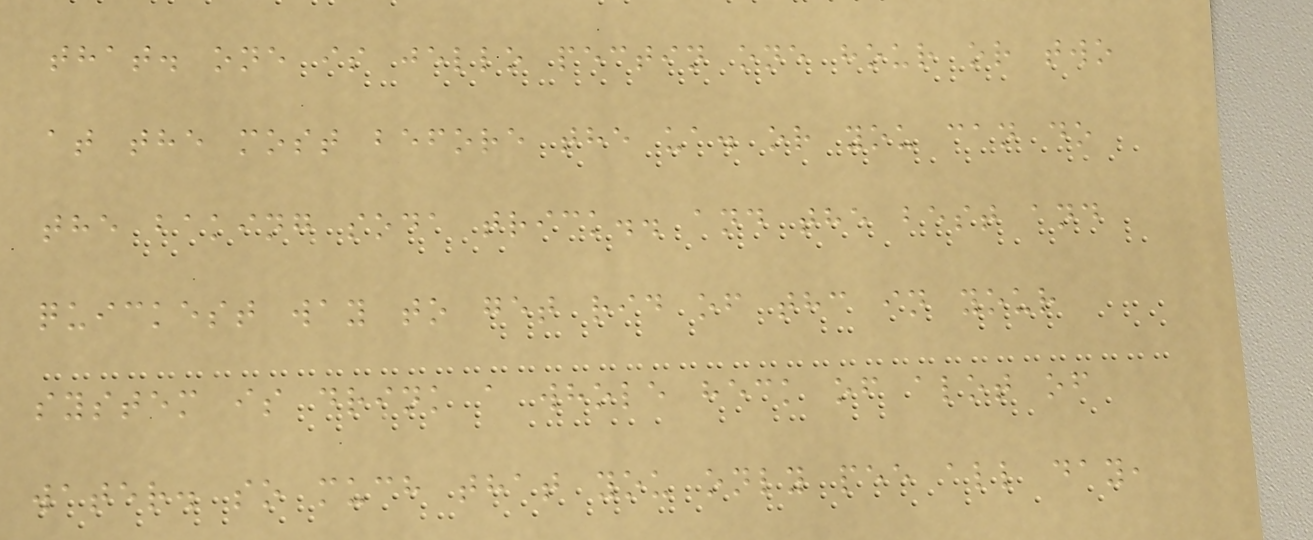that. one is jello pectin one hour or two
at the most before the ua. or you can do
the baking soda trick.. and the best and
quickest way to get rid of thc in your
system is drink a whole heck of alot of
water. so much that you only pee all day,
